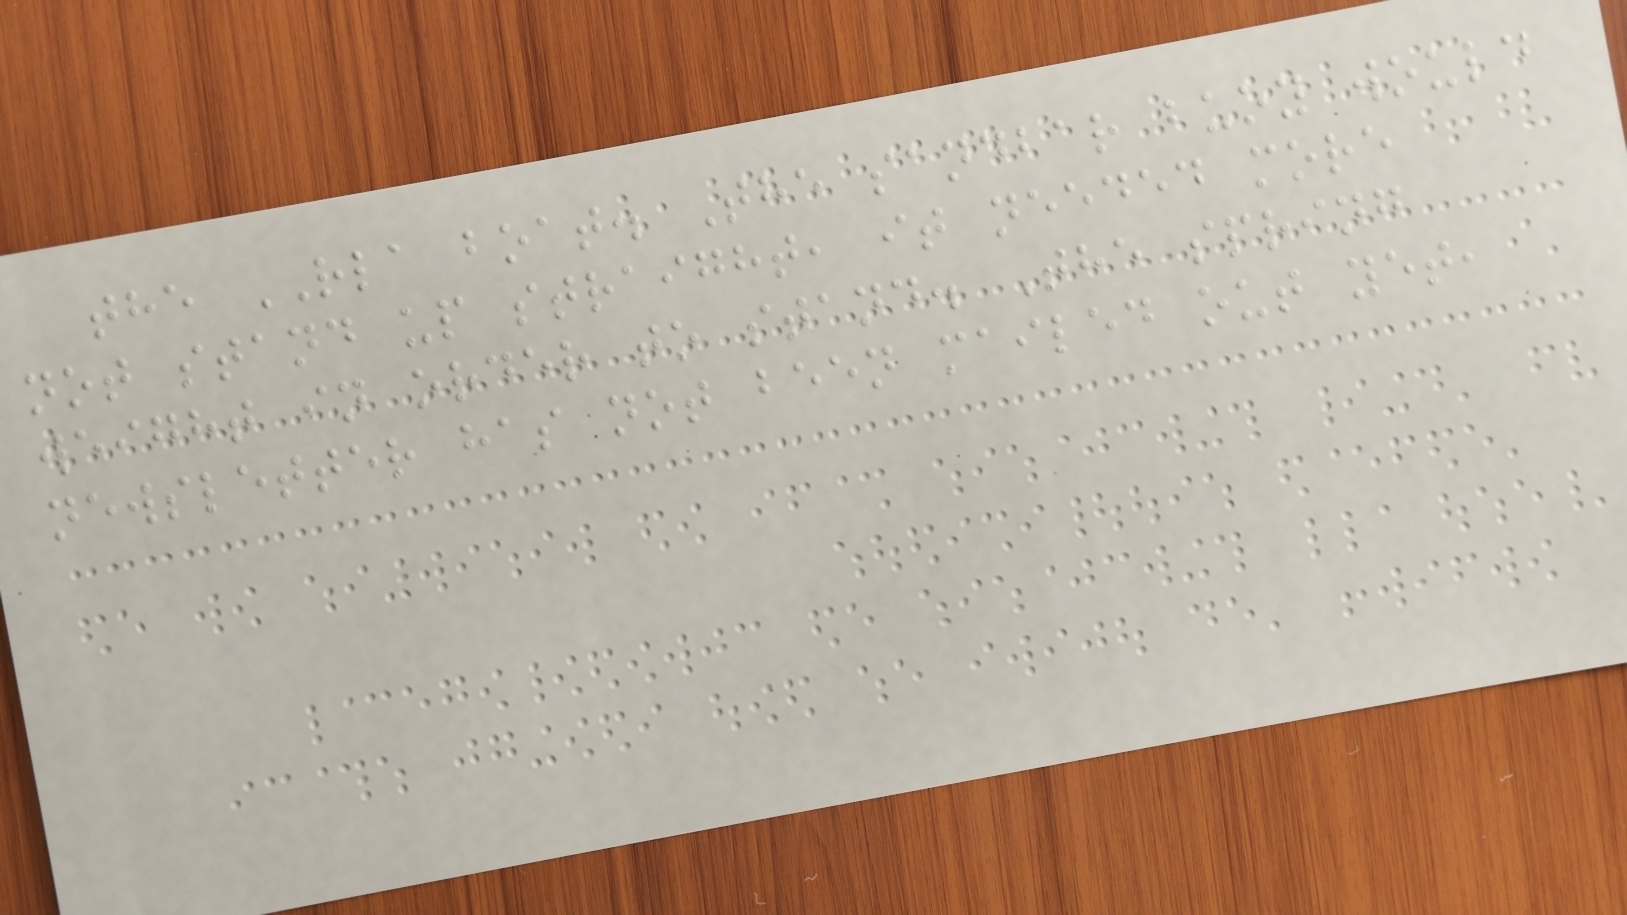the RLA boat. The sandbar buoy would
not stand up straight, it needed more
weight in order to stand. The spring
newsletter has not been mailed out yet,
